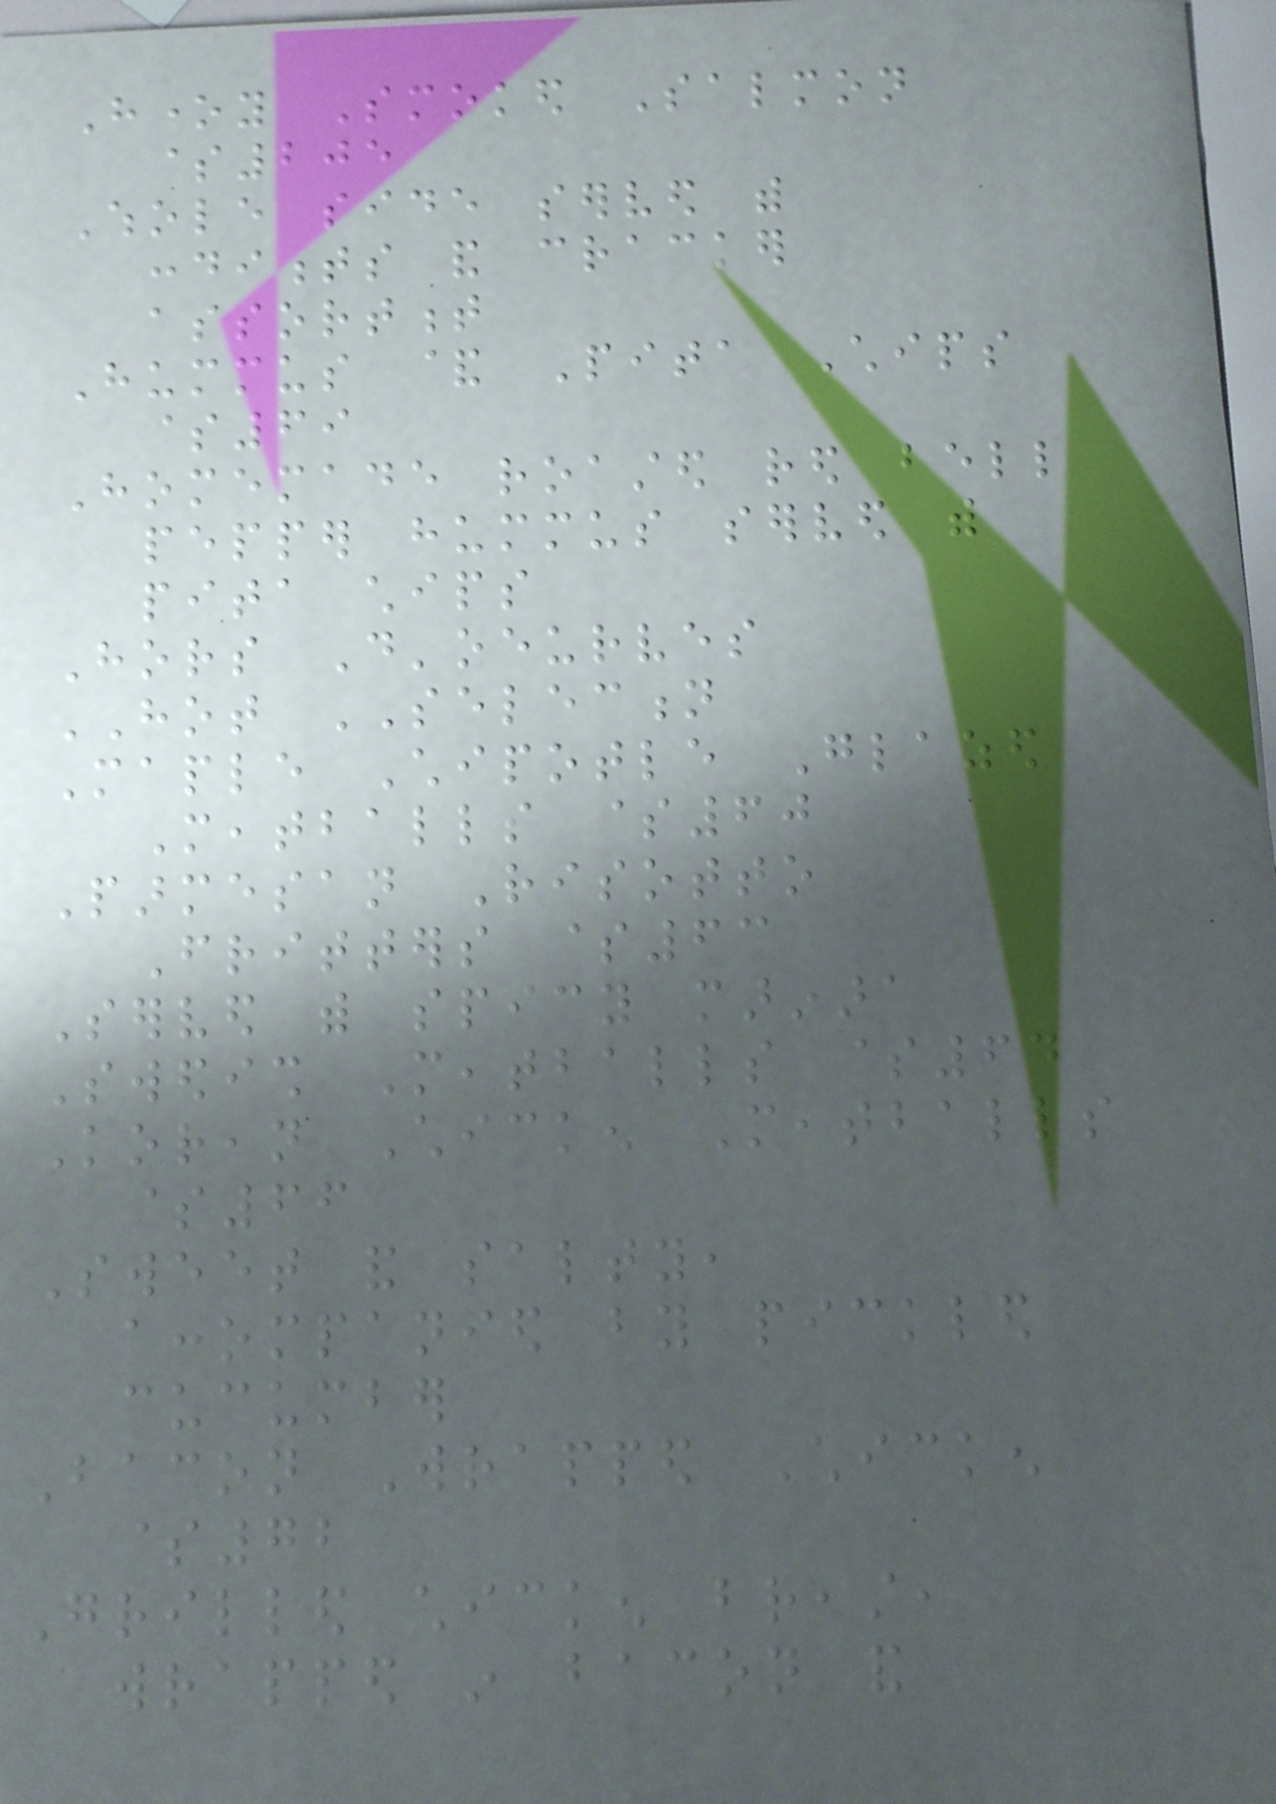Honey Smoked Salmon
$205
Whole side served with
condiments and cracker
assortment
Hummus & Pita Chips
$69
Homemade roasted red bell
pepper hummus served with
pita chips
Hors D'oeurves
HOT SELECTION
Maple Chipotle Glazed
Meatballs $60
Parmesan Risotto
Fritters $63
Served with spicy marinara
Swedish Meatballs $64
Korean Chicken Meatballs
$66
Sweet and salty,
accompanied by pickled
cucumber
Bacon Wrapped Chicken
$72
Grilled chicken breast,
wrapped in bacon and
